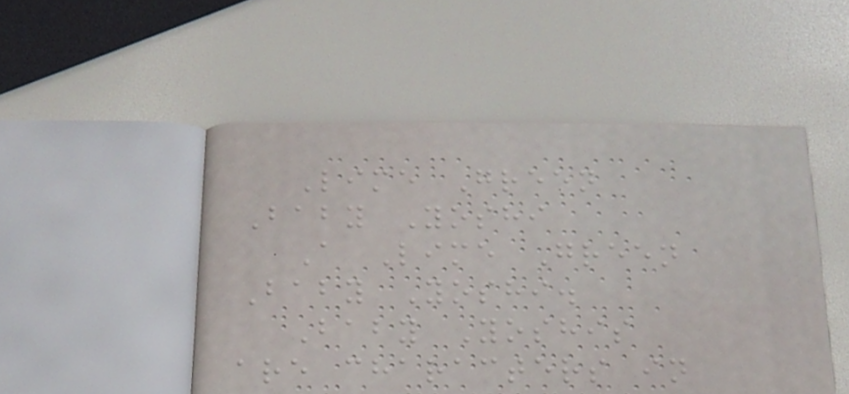Lime Green
Baby Yoshi
A Lime Green
Baby Yoshi.
Baby Yoshis
are characters in
